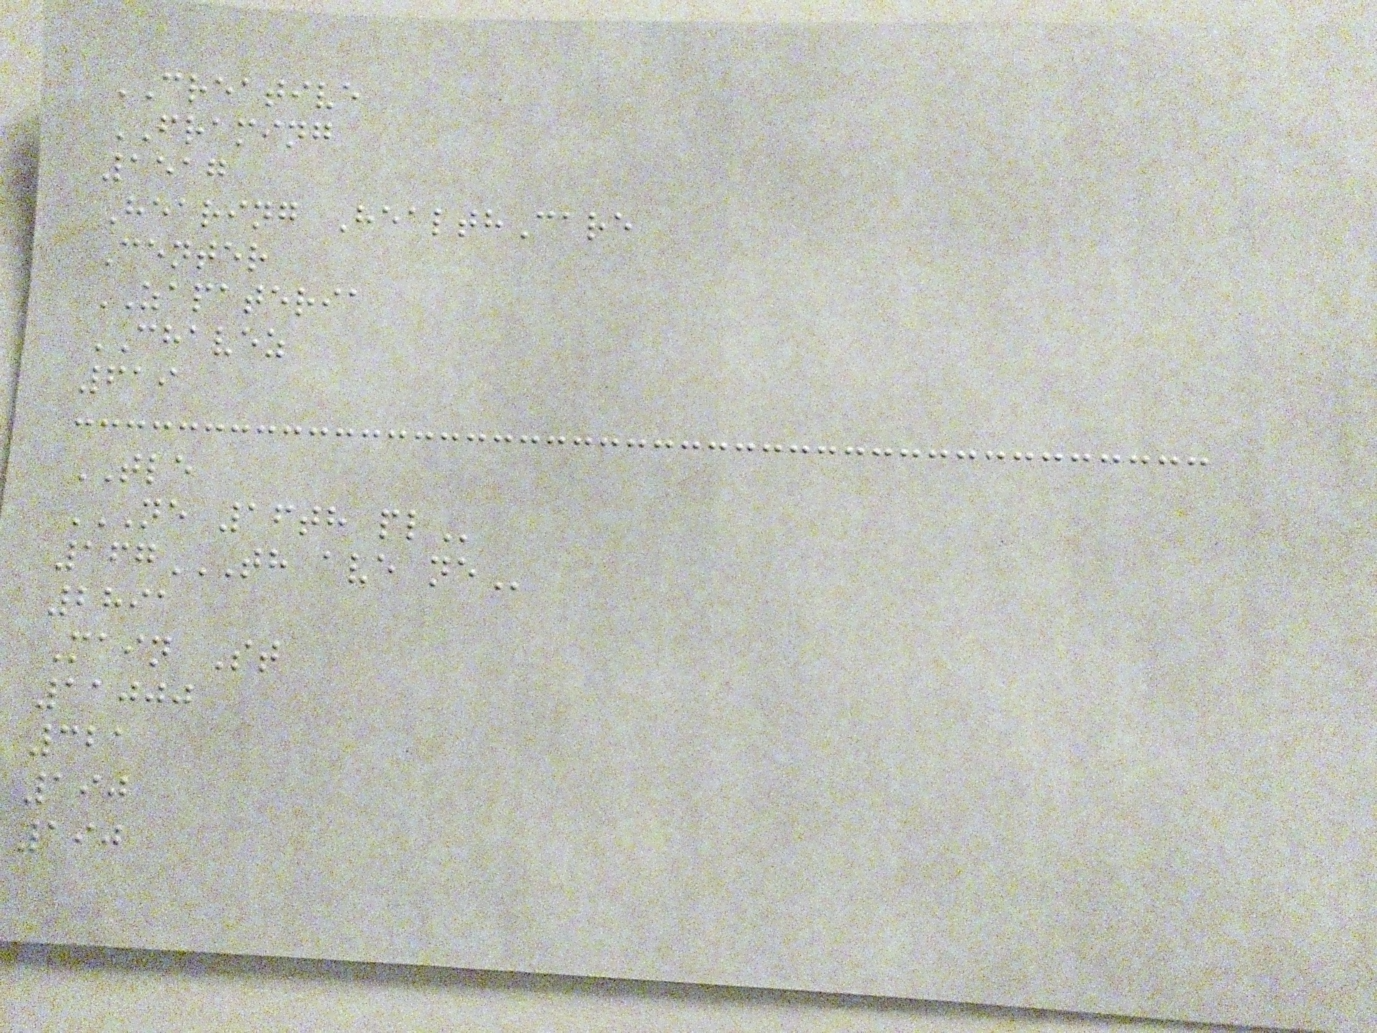CREATIVE
FRAMING
1517
Hearing HealthCare
Center
ZAPATERIA
CHAVEZ
619
TLE
NE 16TH PL
167TH AVE NE
2891
Main St
11000
321
190
190
